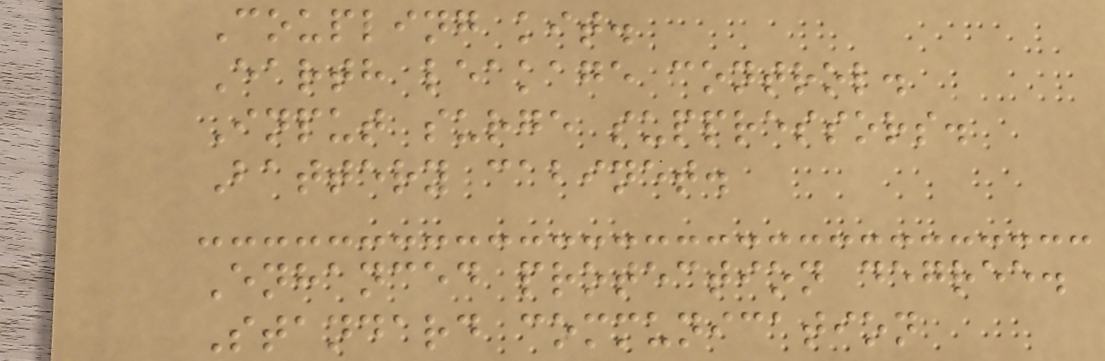Coupling kit.
Earth leakage control.
Input surge suppressors.
Battery cabinet.
Enhanced protection degree.
Standard communication
